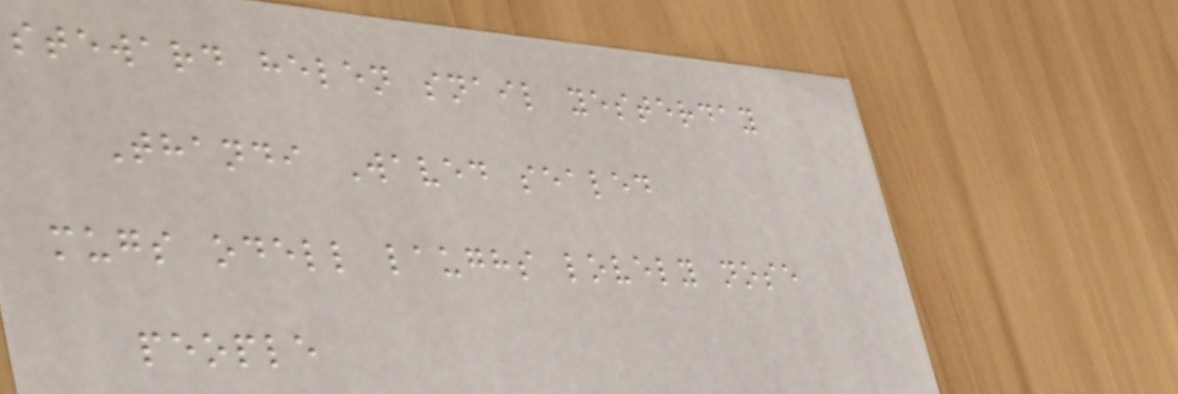steward helen snail yesterday
Thandi Waved sealed
mugs odell laughs lovely nose
people
